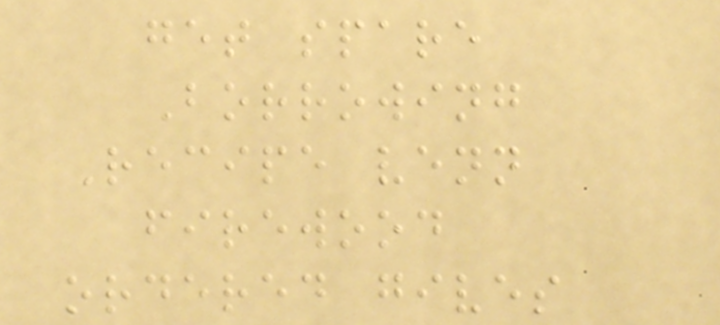get spare
Borrowing
Recipe venn
firewood
ordered gives
